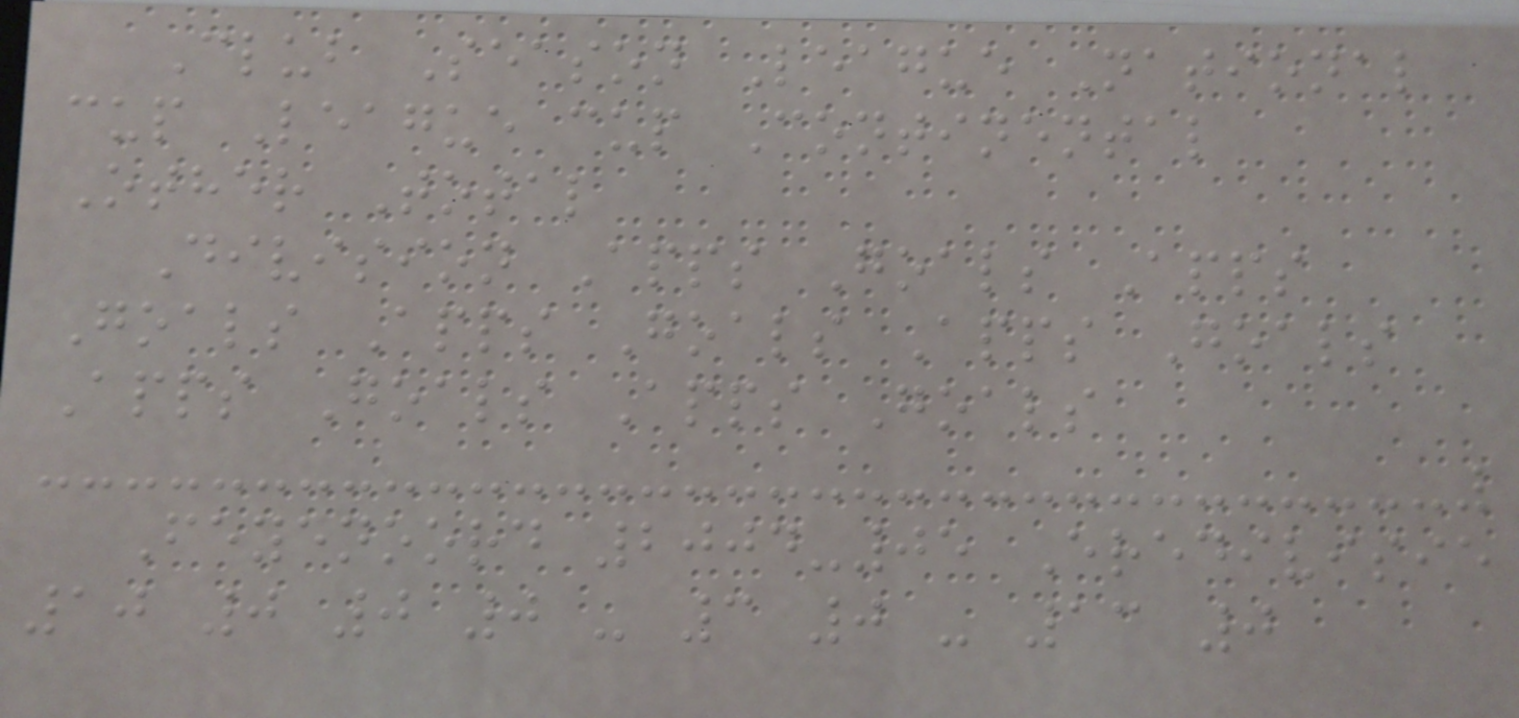Club Season League National
cup League cup Continental
Other Total
Division Apps Goals Apps
Goals Apps Goals Apps Goals
Apps Goals Apps Goals
Feyenoord 2004-05 Eredivisie
10 0 0 0 - 3 0 - 13 0
